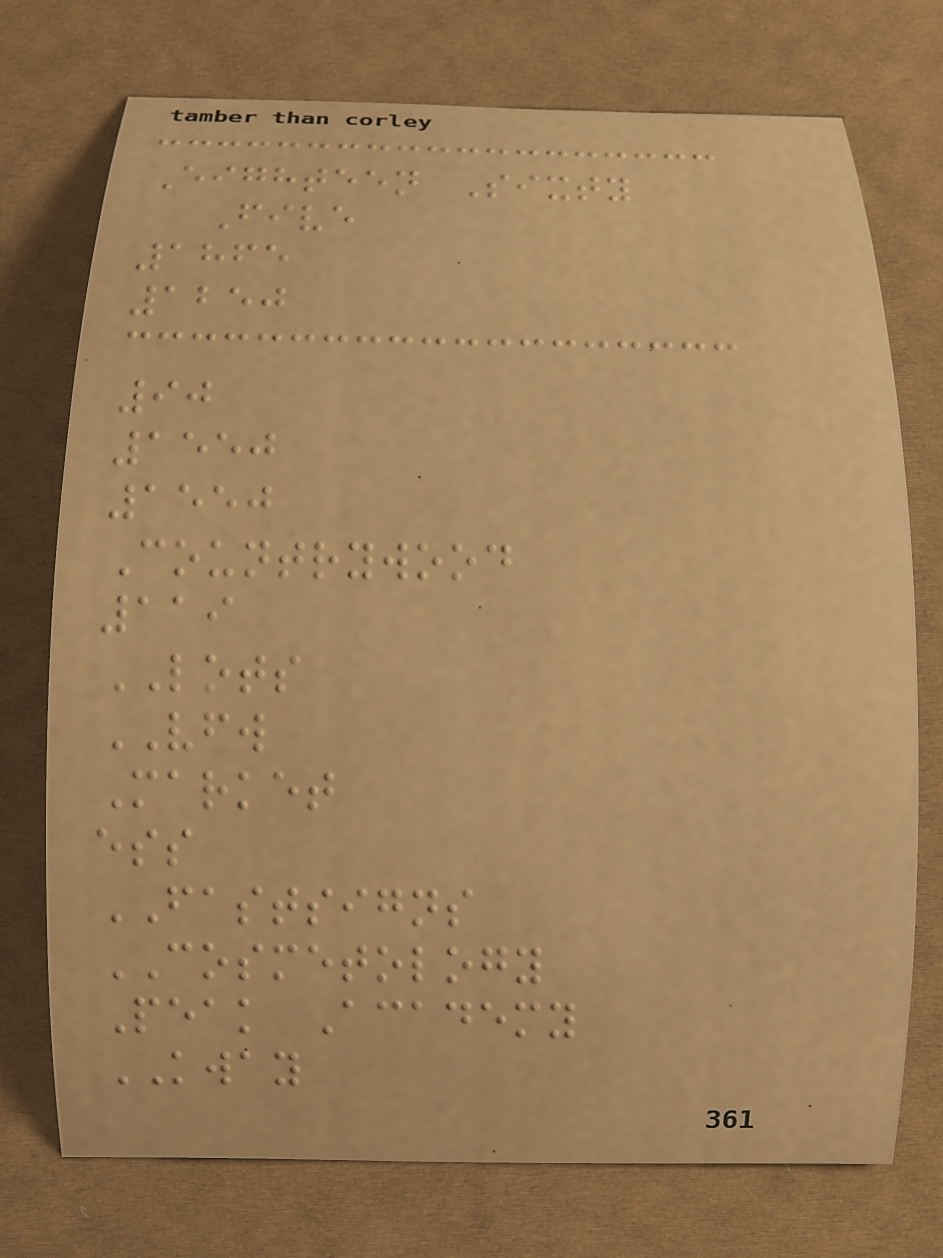Eighteen Sixty
Five
1865
1250
90
1550
1550
Countrywood
119
LOTS
VFW
Market
ess
FASTSIGNS
COSMETOLOGY
Peak Academy
KWAY
